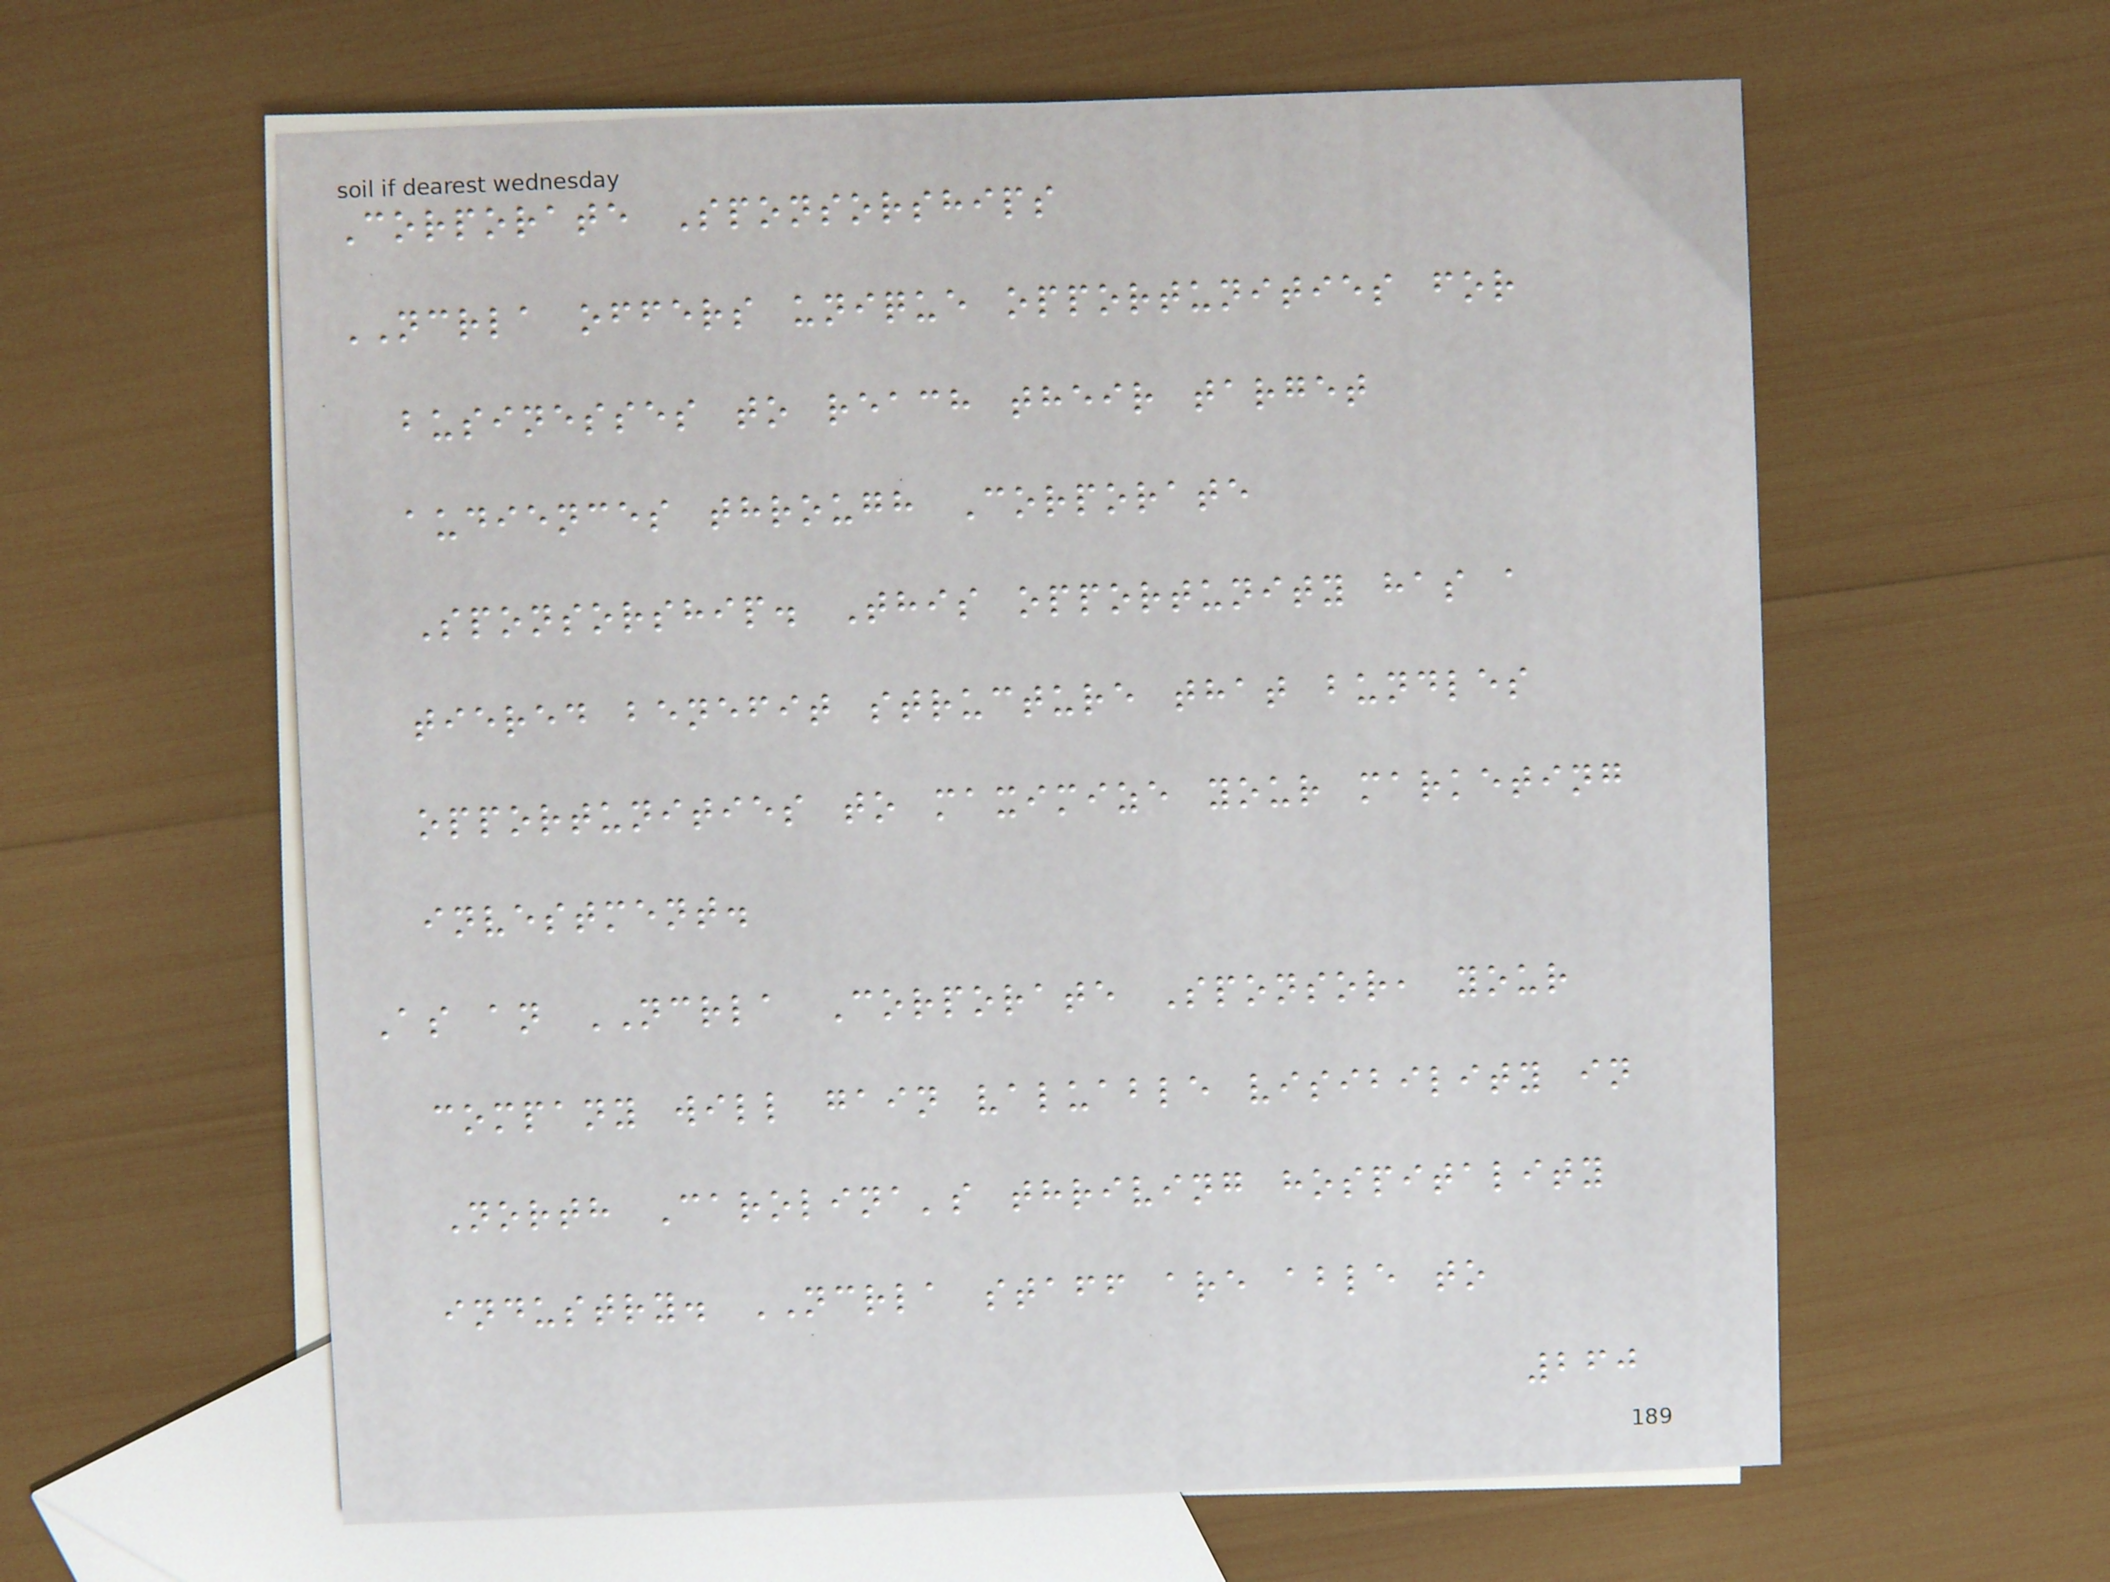Corporate Sponsorships
NCRLA offers unique opportunities for
businesses to reach their target
audiences through Corporate
Sponsorship. This opportunity has a
tiered benefit structure that bundles
opportunities to maximize your marketing
investment.
As an NCRLA Corporate Sponsor, your
company will gain valuable visibility in
North Carolina's thriving hospitality
industry. NCRLA staff are able to
260
